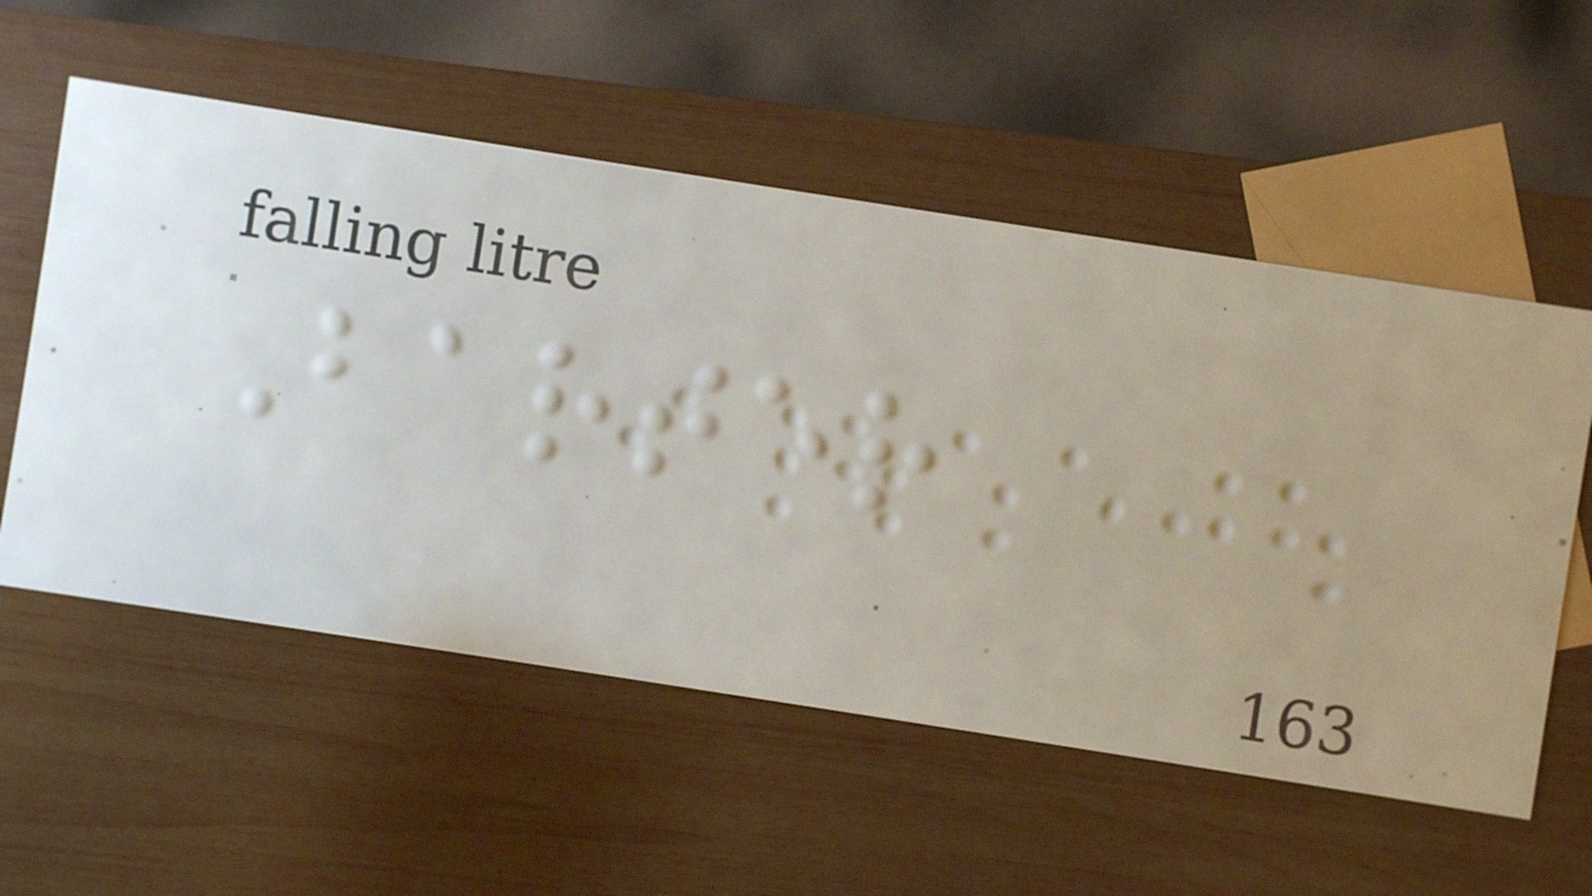Barter
